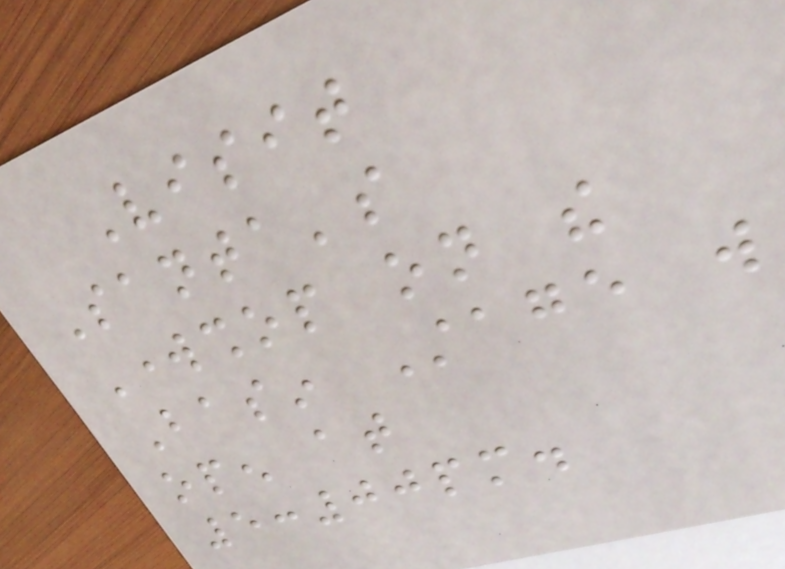Visit
Santa's
Workshop on the
Basin Stage will
open at
5:00pm.
